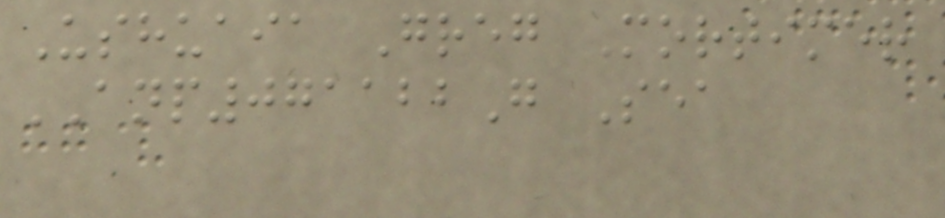Ushuaia Greg Mortimer
ANP071122G Sea
